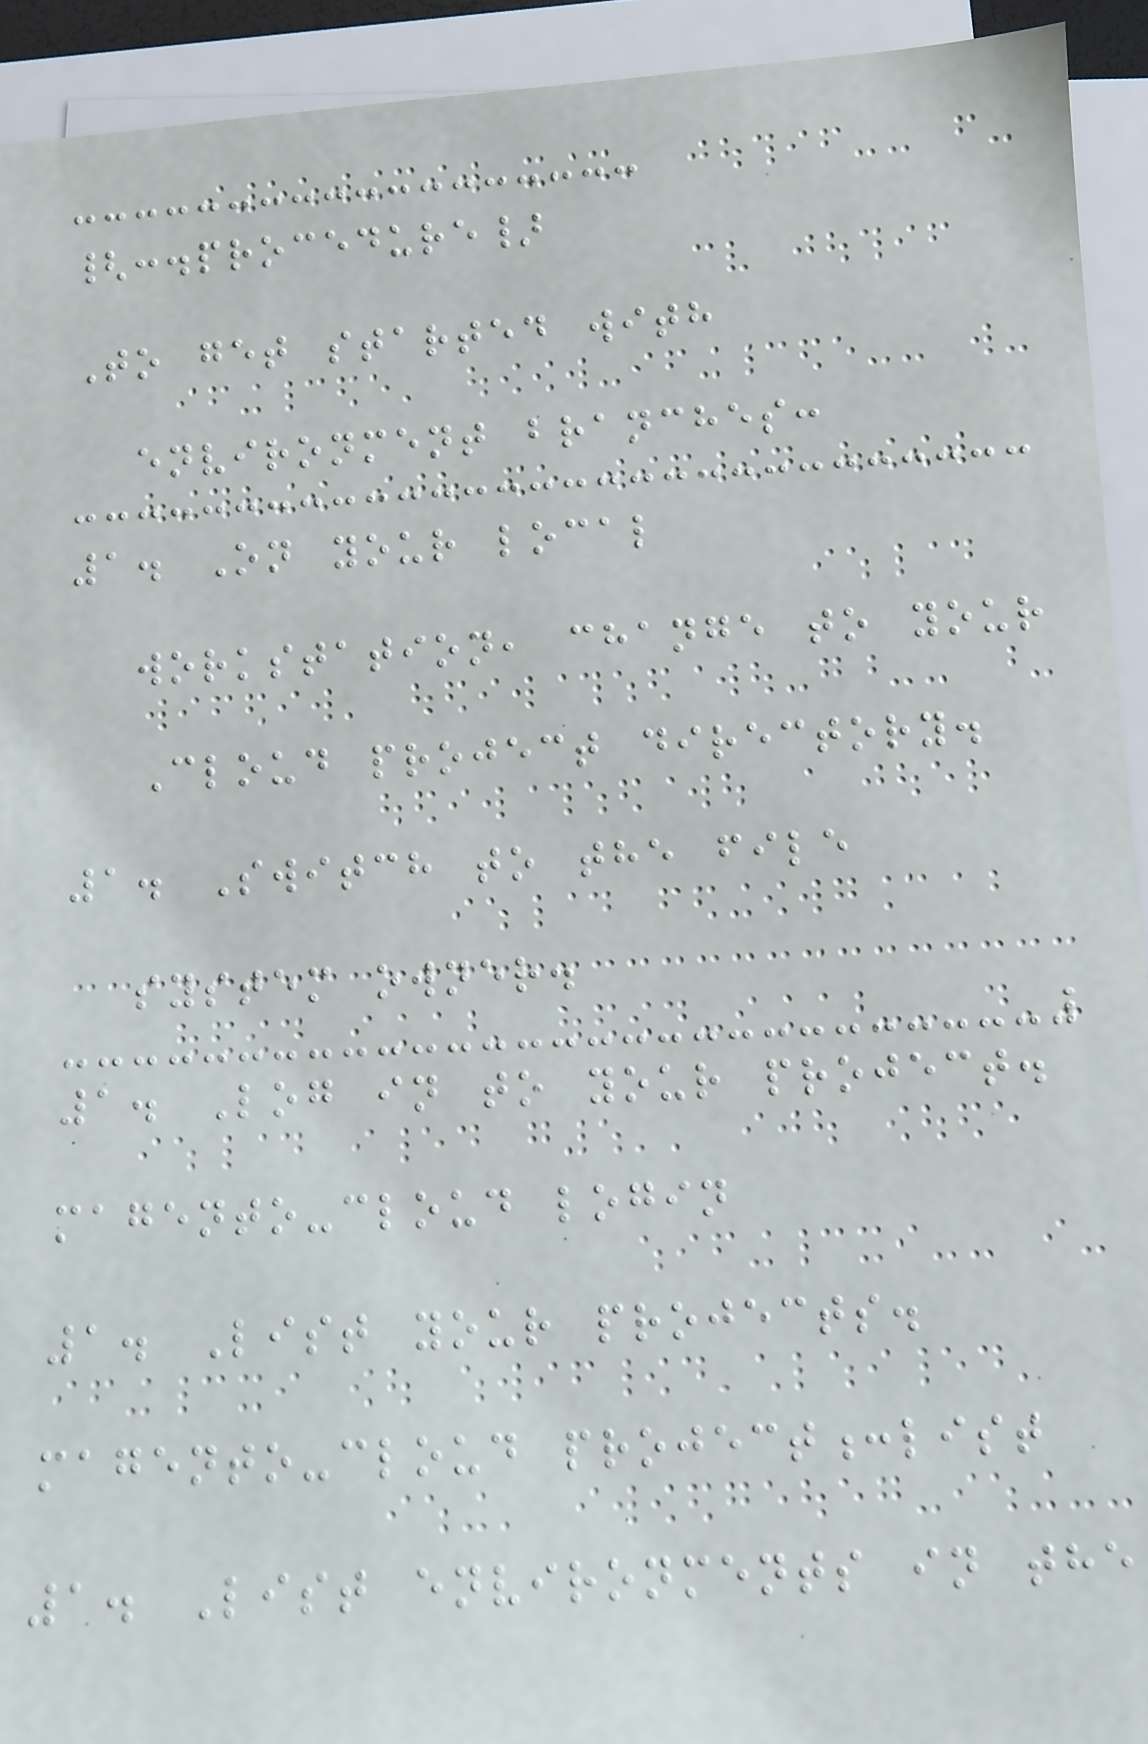{:.procedure}
To get started with
environment branches:
1. On your local
workstation, change to your
Cloud project directory.
1. Switch to the file
system owner.
1. Log in to your project.
magento-cloud login
1. List your projects.
magento-cloud project:list
1. List environments in the
